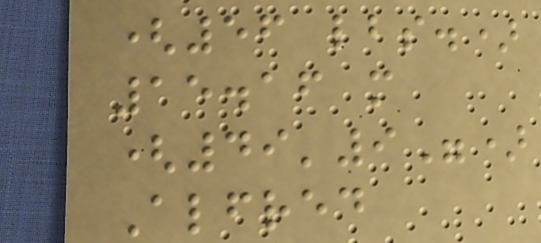(56 lbs.)
15.16 m
(49'9")
Alfred
